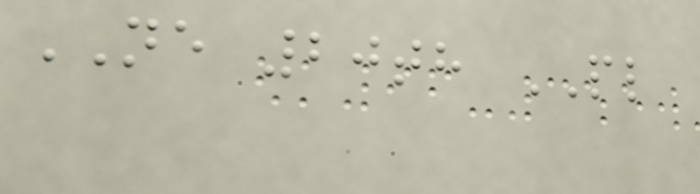NE 20th PL
